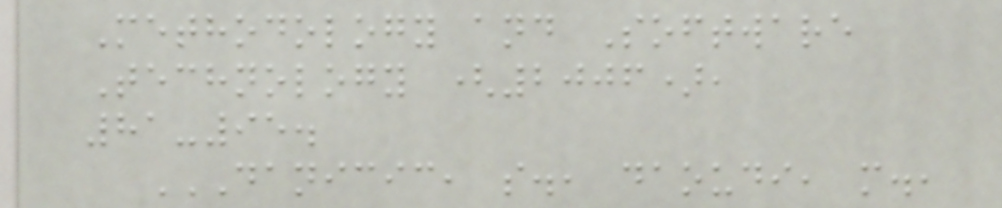Methodology and Software
Technology (2006),
81-95.
DANICIC, S., DAOUDI, M.,
